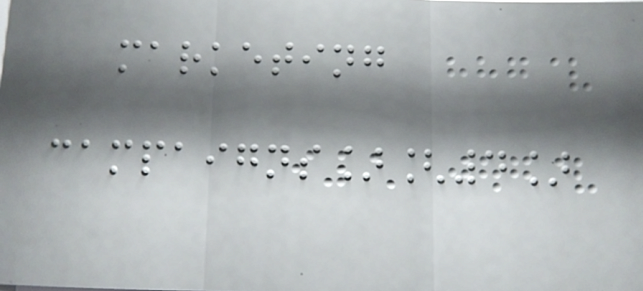marketing
campaigns][4]
